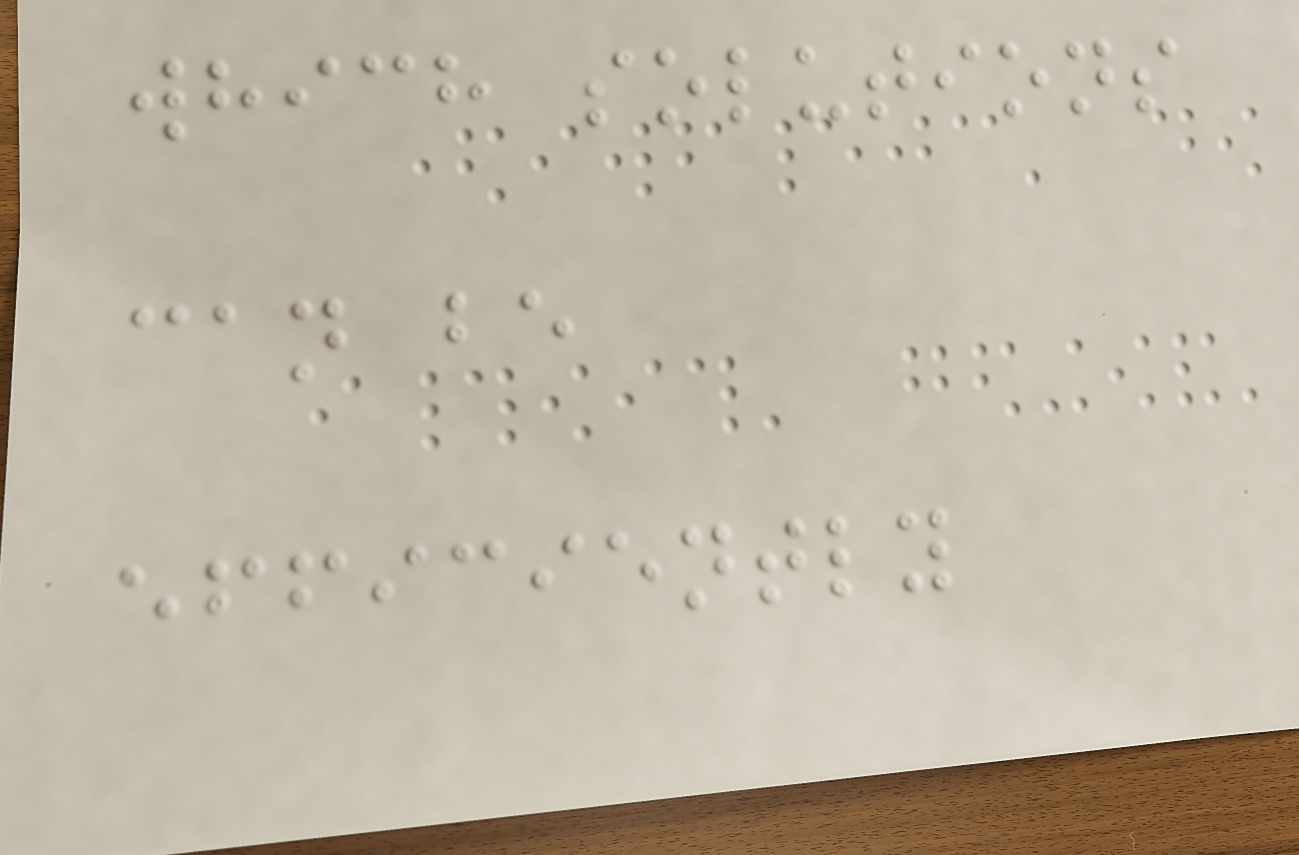which solutions
can be
efficiently
